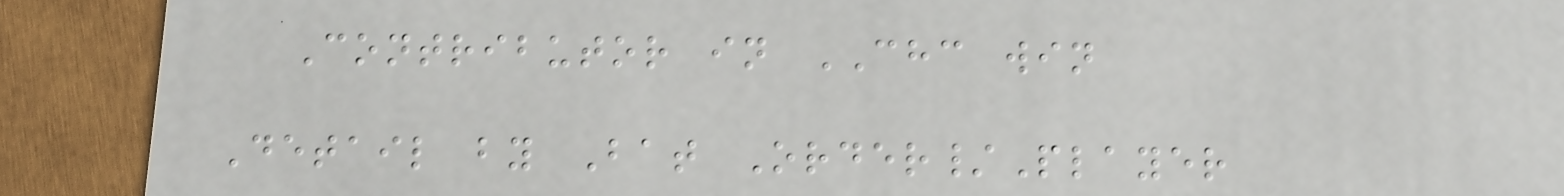Contributor in CHC win
Detail by Bat Order/Player
